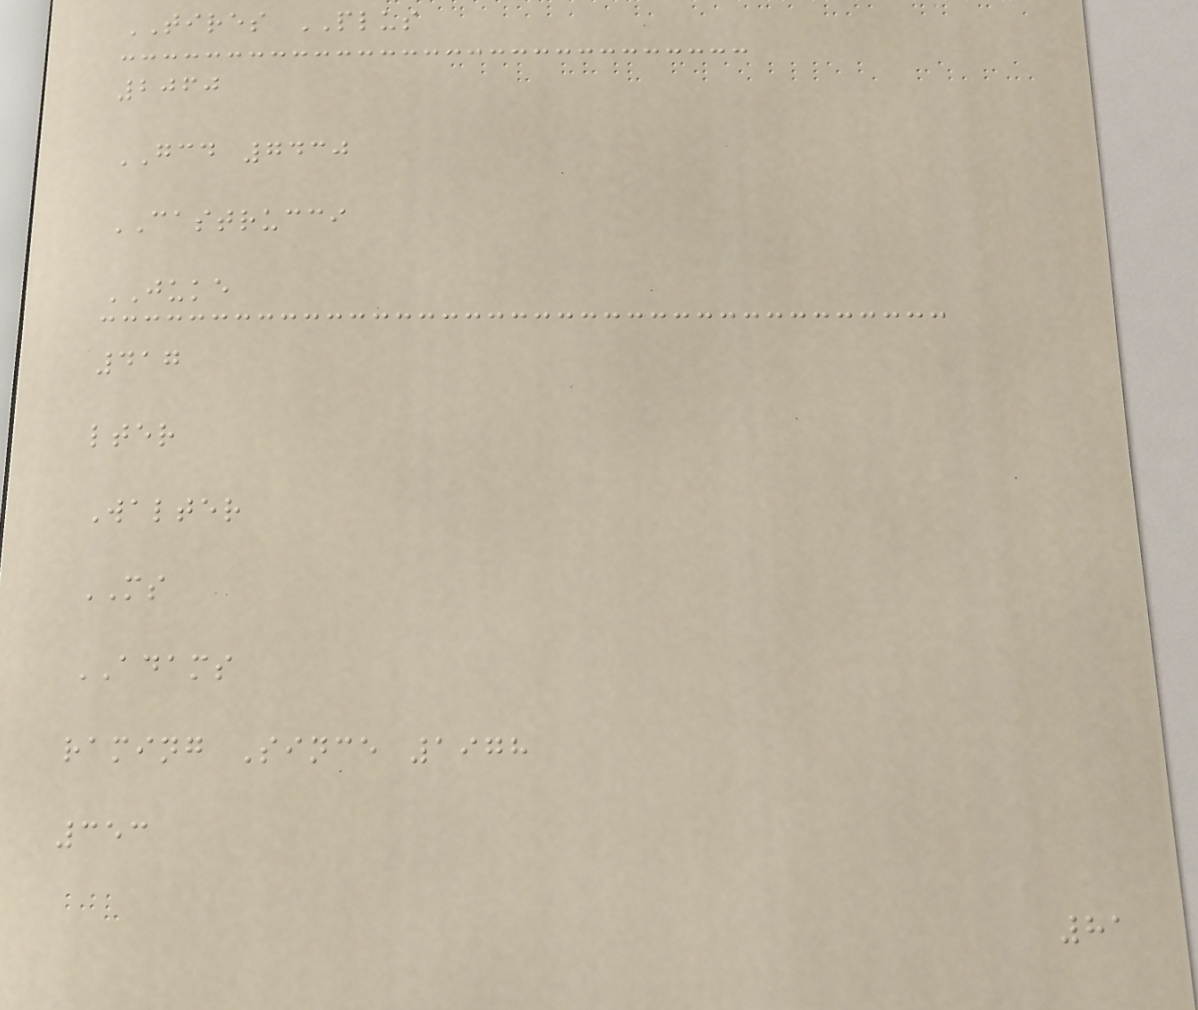TIRES PLUS
2060
GCD 7430
CASTRUCCI
JUKE
417
lter
Walter
MS
ADAMS
raming Since 1978
353
81
